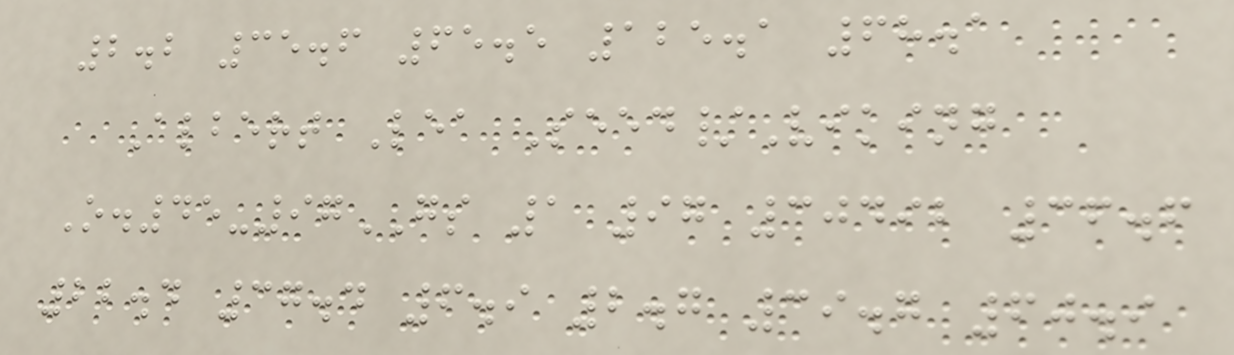2.2 35.6 65.5 125.1 68.1
Albert Lea Seed/Viking
O.45-97GS 1 97 30492 36.6
22.4 37.4 6.9 2.7 39.7 60.9
